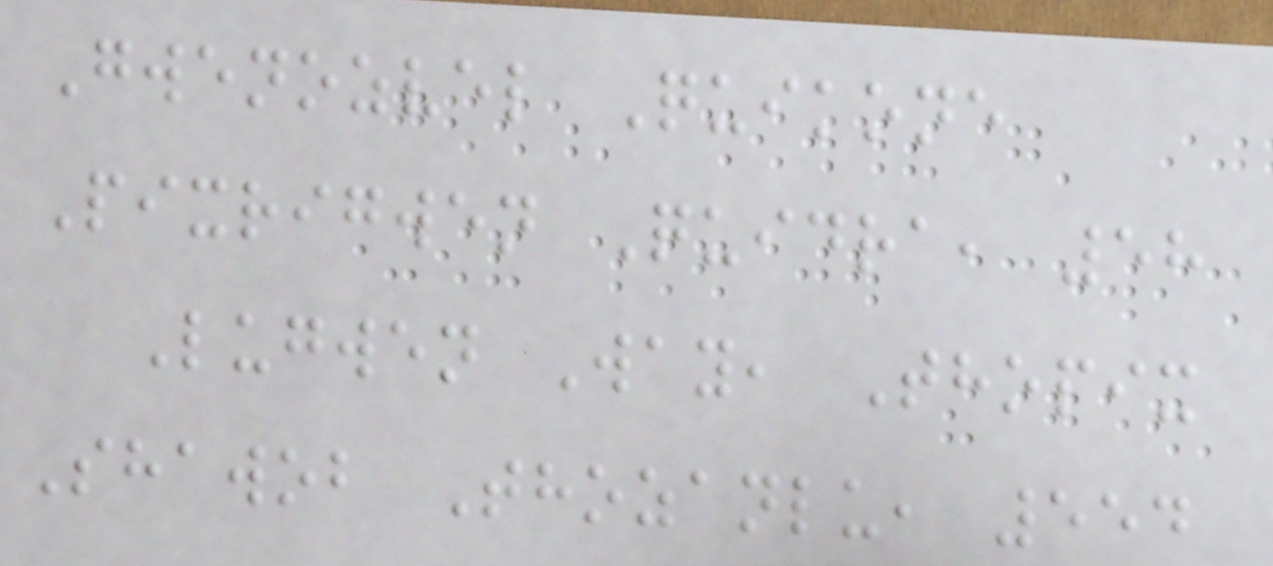Gwenozvel Quikone
Pixrigwen Quidra, 58
Lugwen Way, Thopix
Shawob Thozanlu, 554
